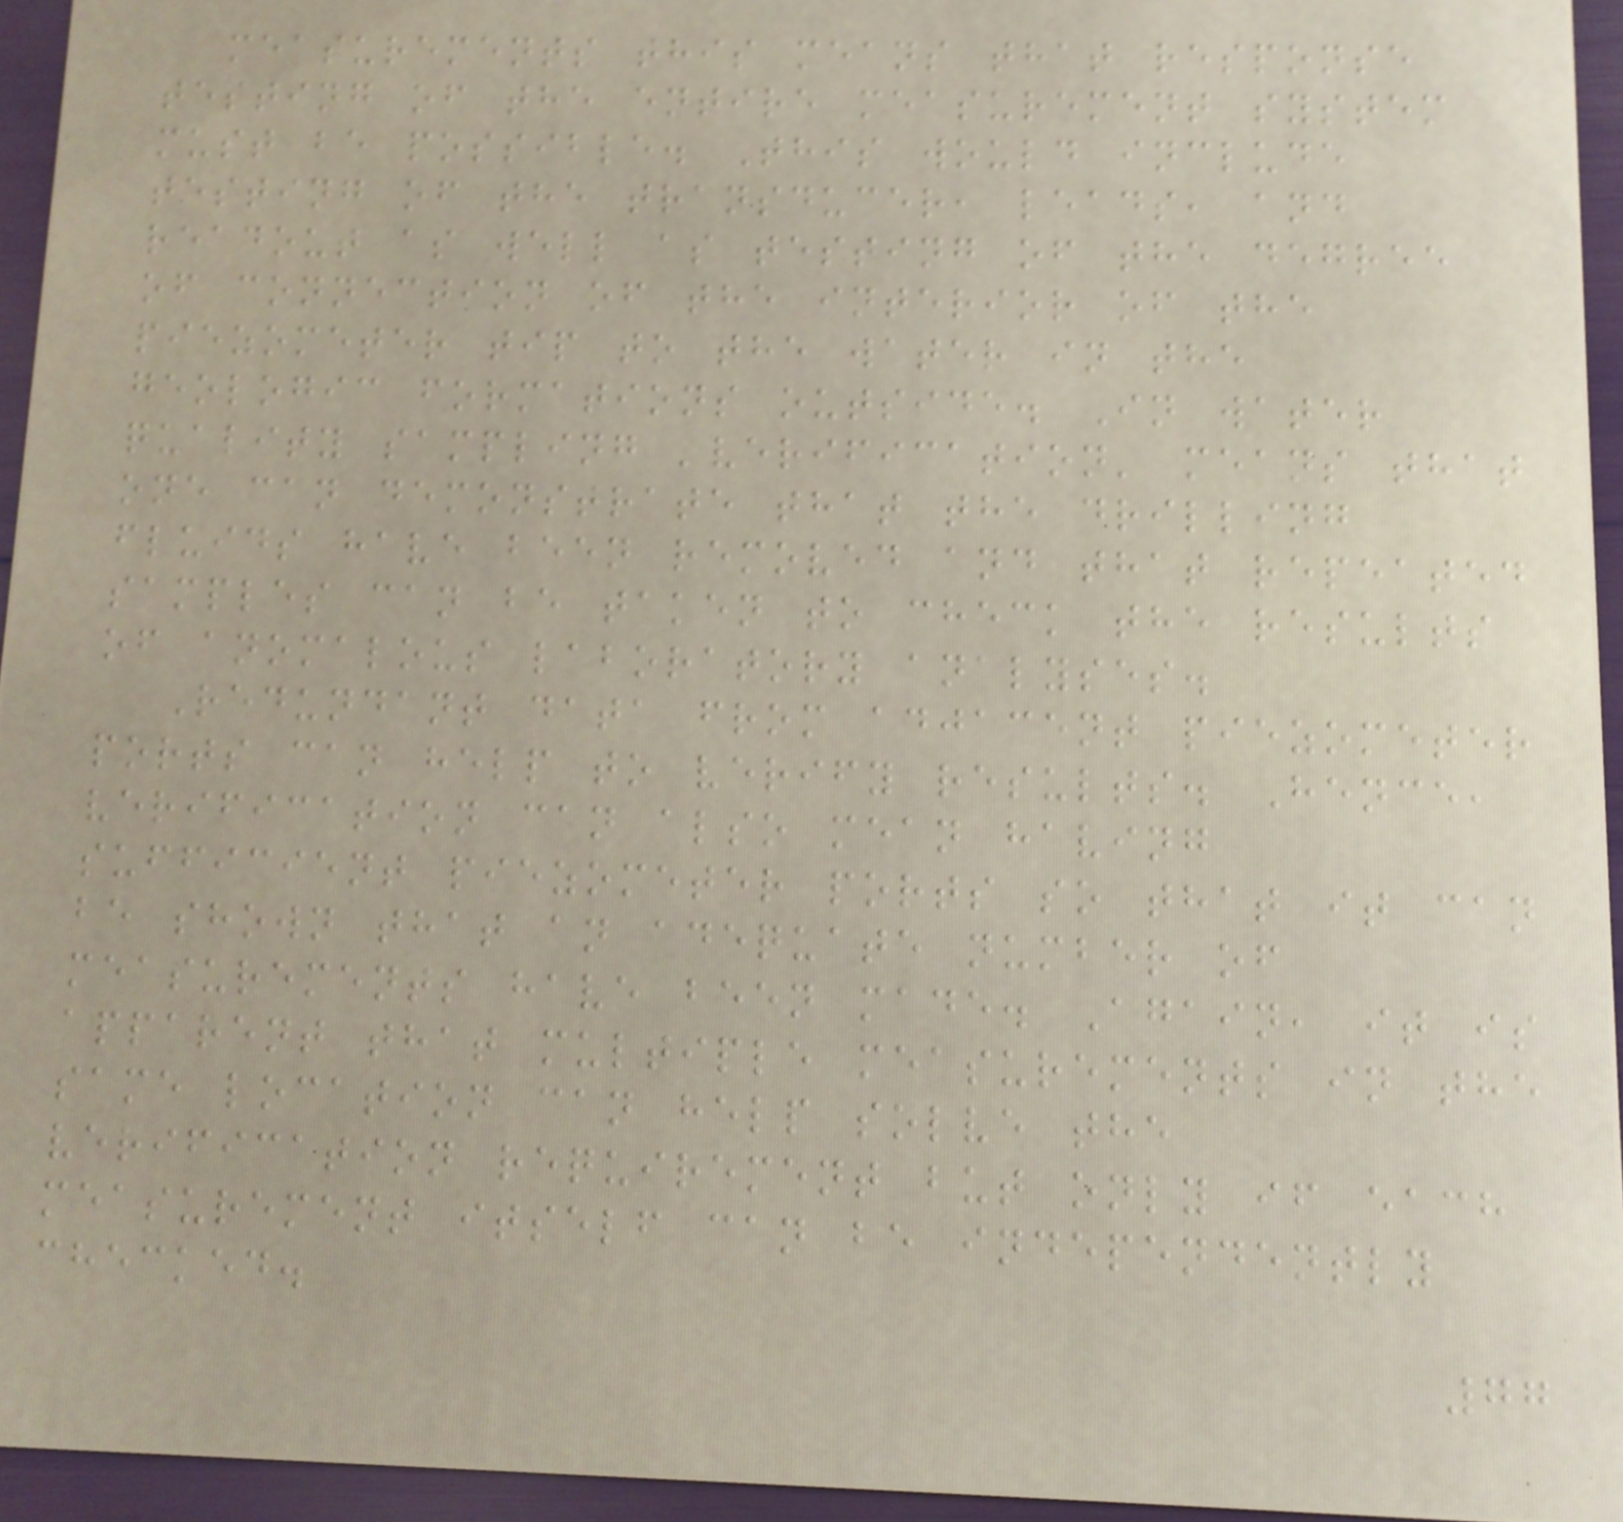measurements this means that response
testing of the entire measurement system
must be possible. This would include
testing of the transducer, leads, and
readout as well as testing of the degree
of connection of the interior of the
piezometer tip to the water in the
geologic formations outside. In water
quality sampling 'verification' means that
one can demonstrate that the drilling
fluids have been removed and that repeated
samples can be taken to check the results
of anomalous laboratory analyses.
Redundant data from adjacent piezometer
ports can help to verify results. Hence,
verification can also mean having
sufficient piezometer ports so that it can
be shown that an adequate number of
measurements have been made. Again, it is
apparent that multiple measurements in the
same location can help solve the
verification requirement but only if each
measurement itself can be independently
checked.
77
